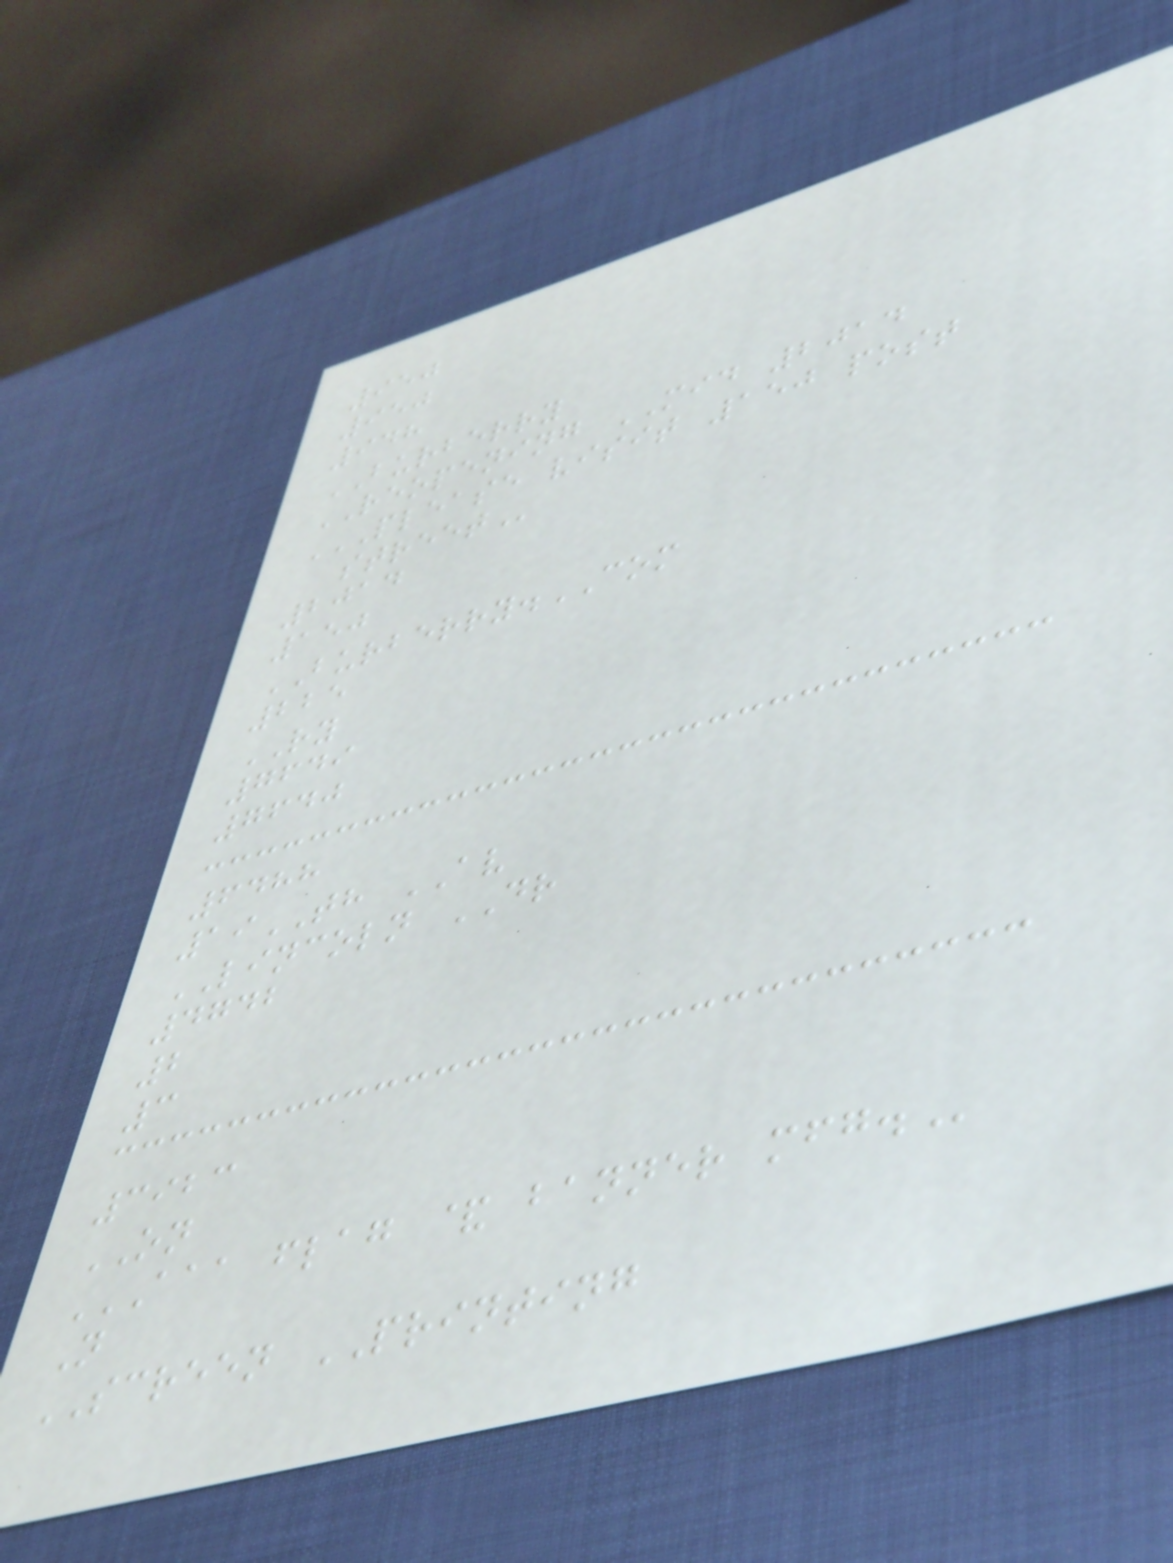950
950
948
BURBERRY
REOPENING MID 2014
PLEASE VISIT 150 POST
STREET
2014
150
BURBERRY.COM
225
RY
7649
7640
6488
19TH AV
LINCOLN DR
4742
2
3
3923
ON
AAA FLAG & BANNER MFG.
N
SCREEN PRINTING
